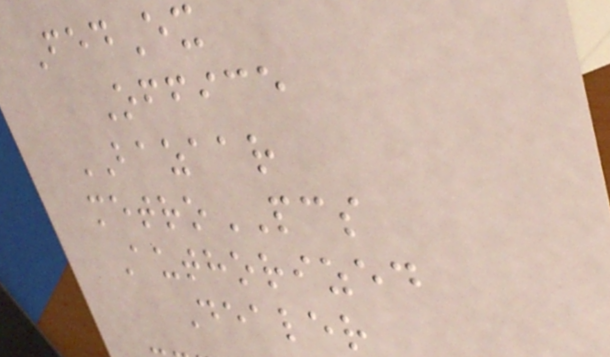FedEx
Office
BAZAAR
metroPCS
Authorized
Dealer
